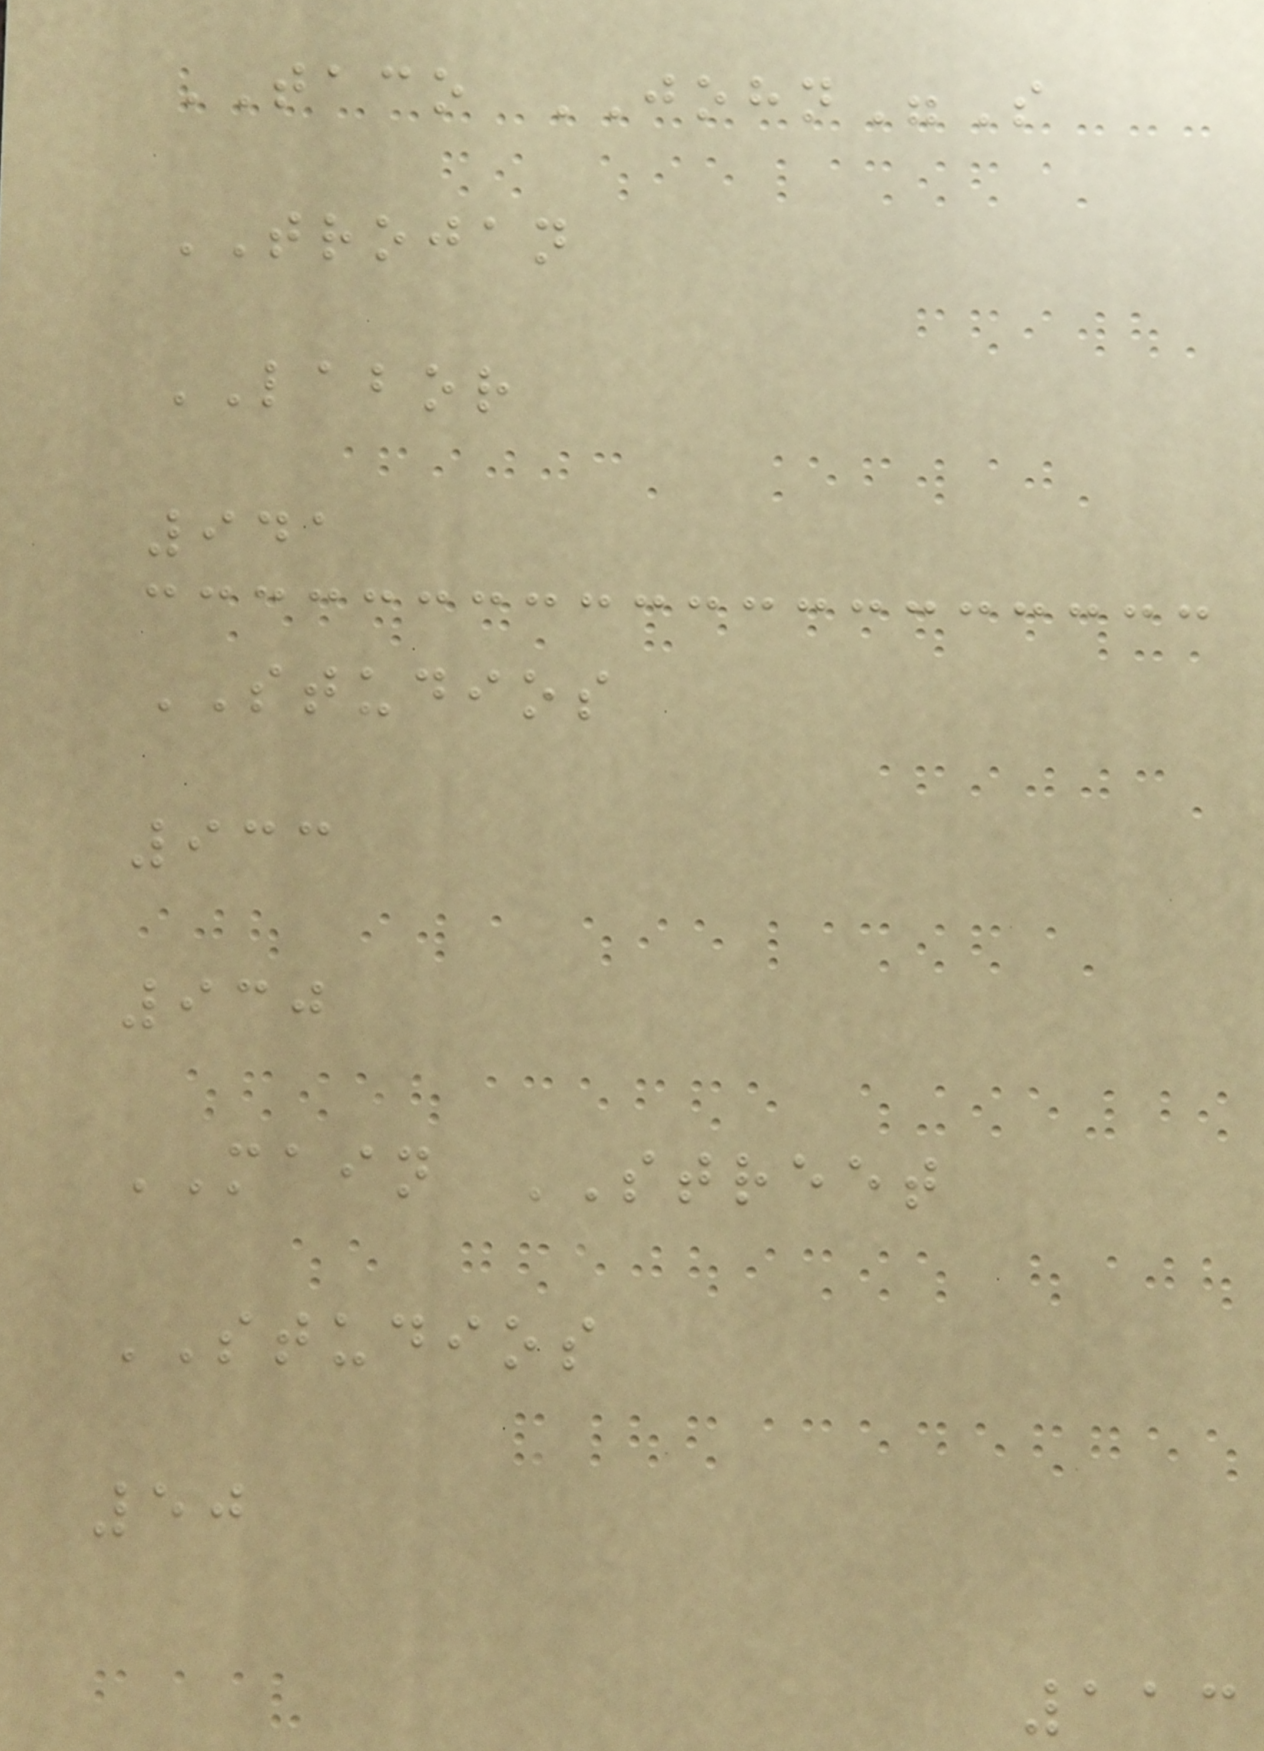TACO JOHN"S
TROJAN
LABOR
941
STUDIOS
933
930
MAIN STREET
STUDIOS
50
113
